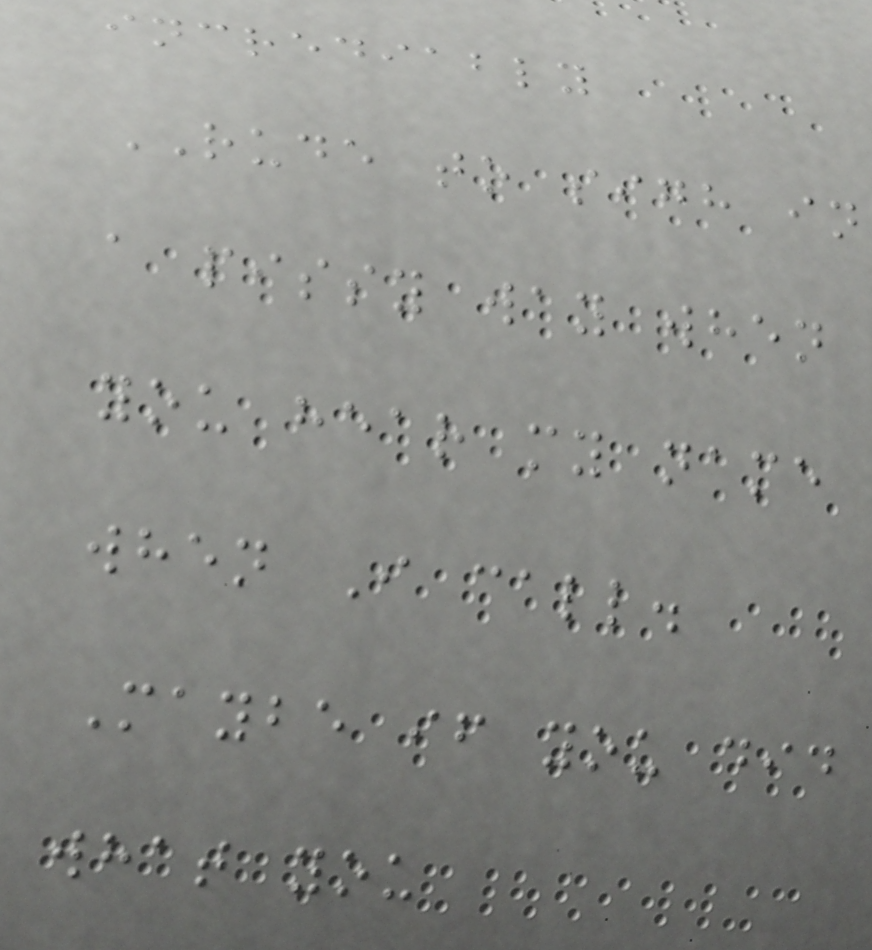incrediably
RUDE to sigh in
a pissy way when
you hear my name
when I call.
Maybe if you did
what you
